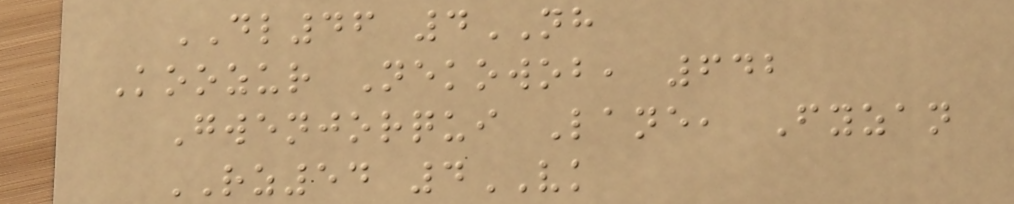DL46 4NH
Koozur Nekowob, 642
Gwenjorqui Lane, Fyzan
RZ54 4VK
